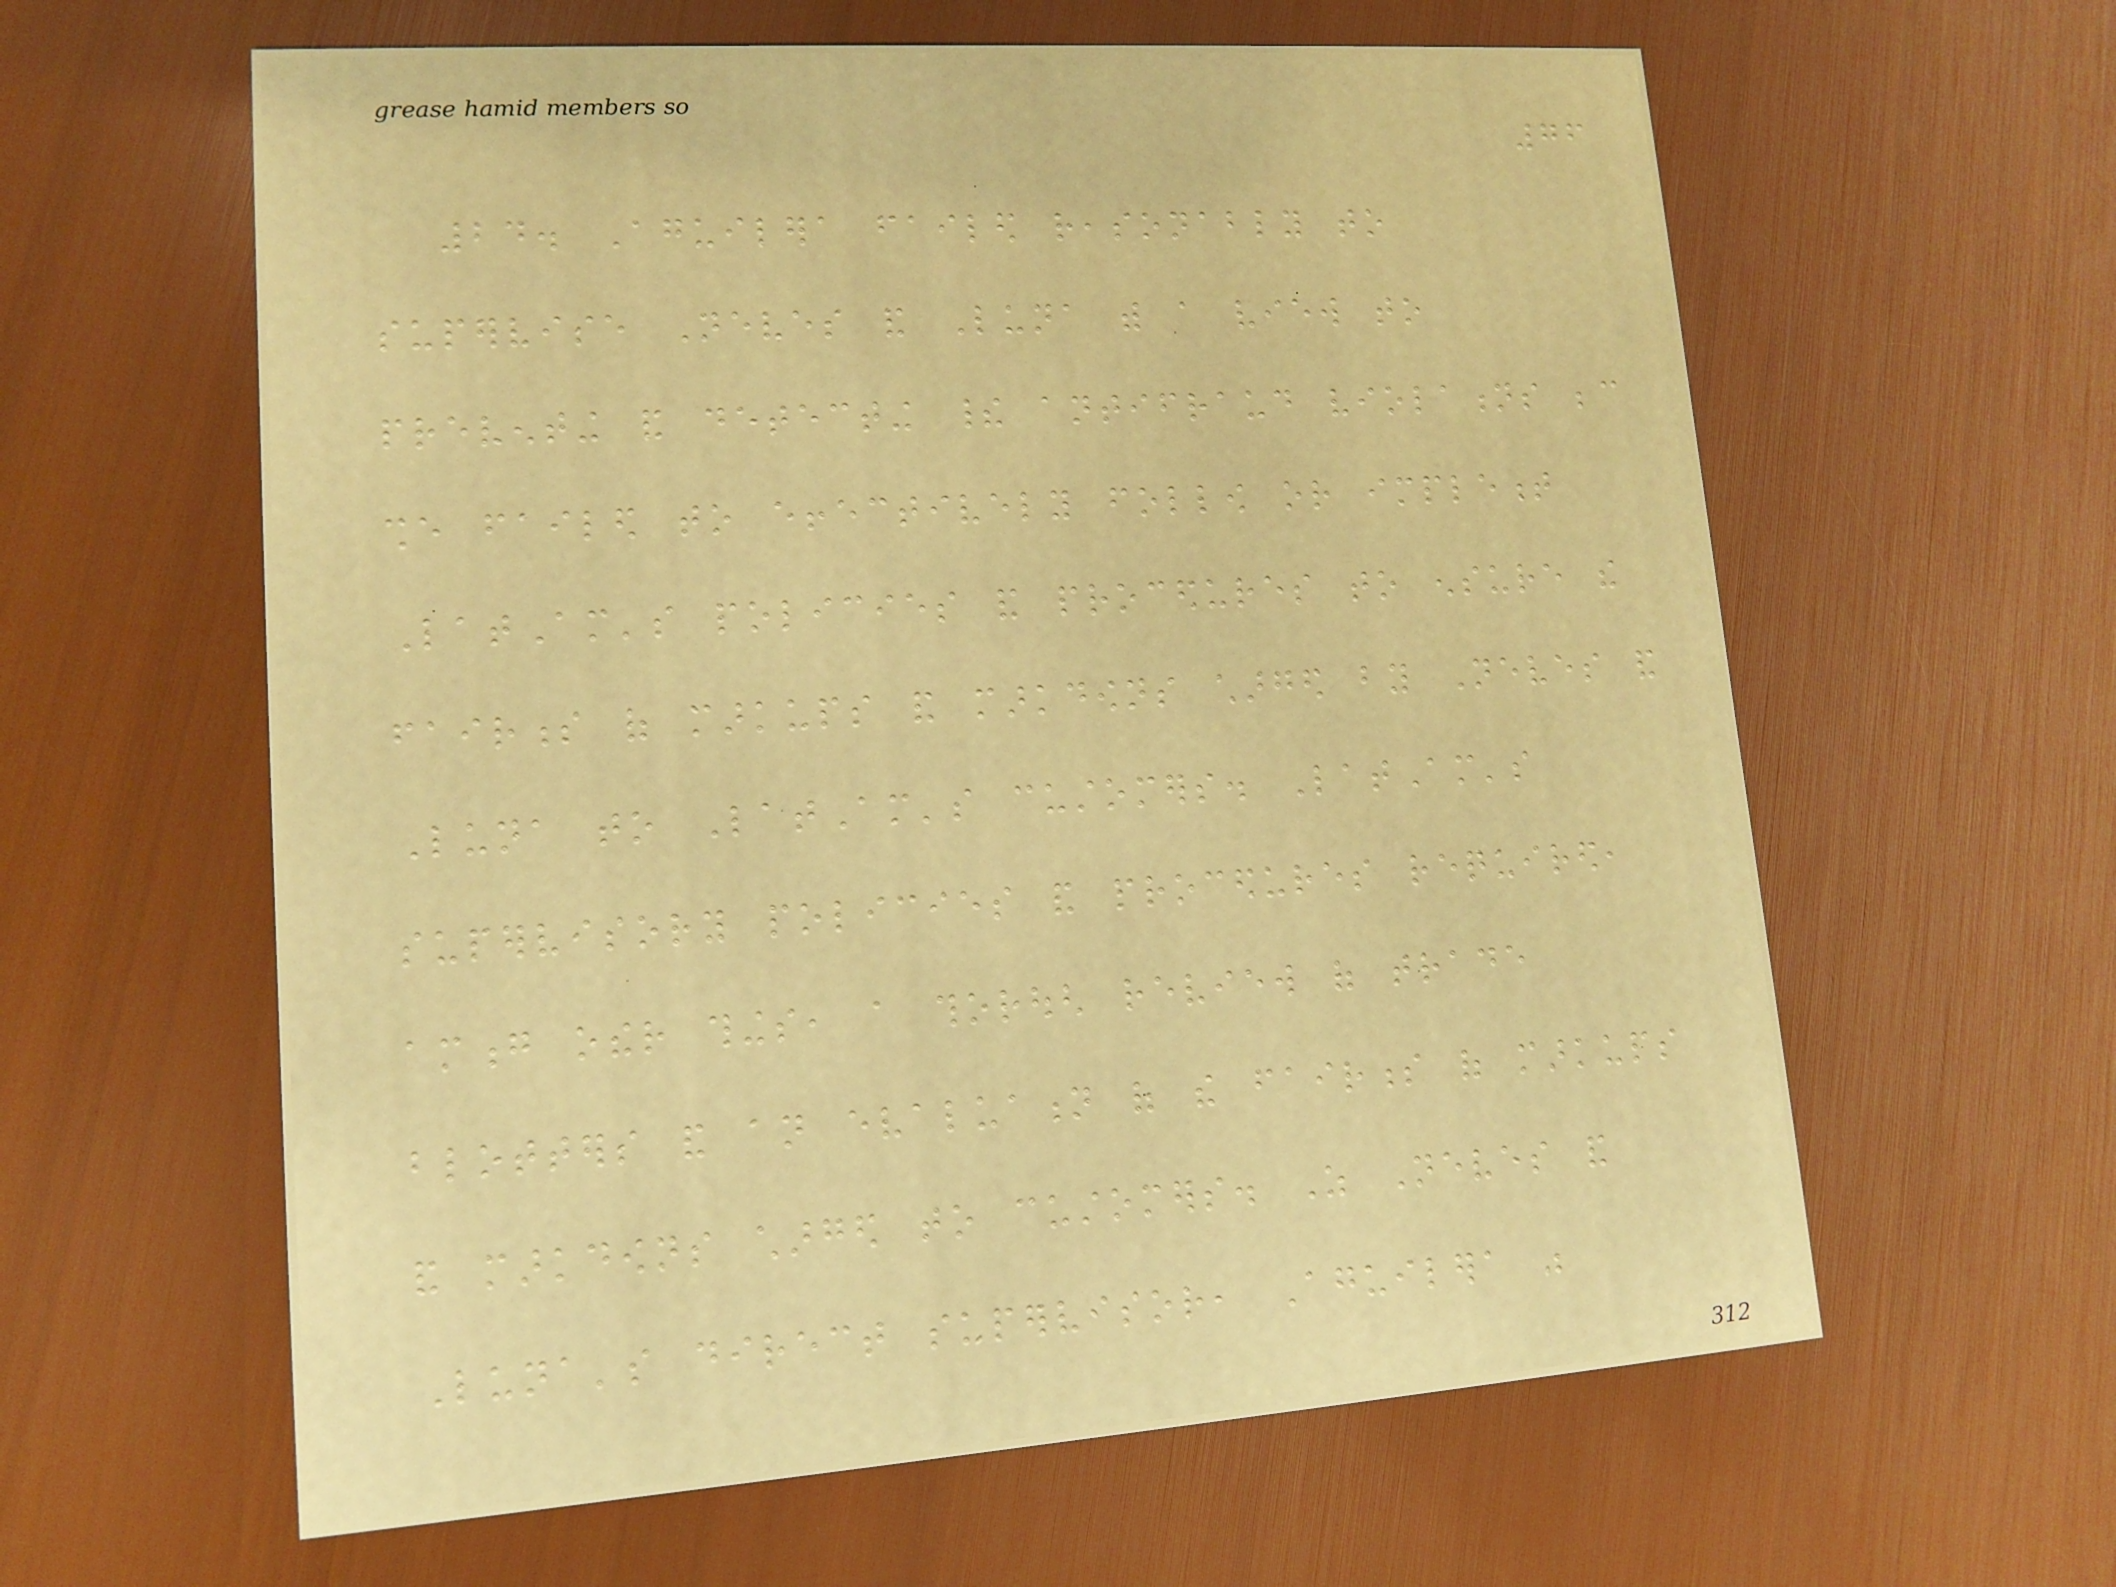76
24. Aguilera failed reasonably to
supervise Neves and Luna with a view to
preventing and detecting their antifraud violations because
she failed to effectively follow or implement
LatAm's policies and procedures to ensure the
fairness of markups and markdowns charged by Neves and
Luna to LatAm's customers. LatAm's
supervisory policies and procedures required,
among other things, a thorough review of trade
blotters and an evaluation of the fairness of markups
and markdowns charged to customers. As Neves and
Luna's direct supervisor, Aguilera was
